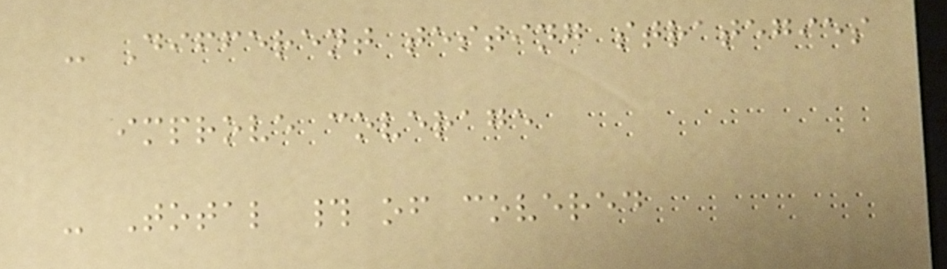- Different testing strategies
improve coverage
- Total # of covered
